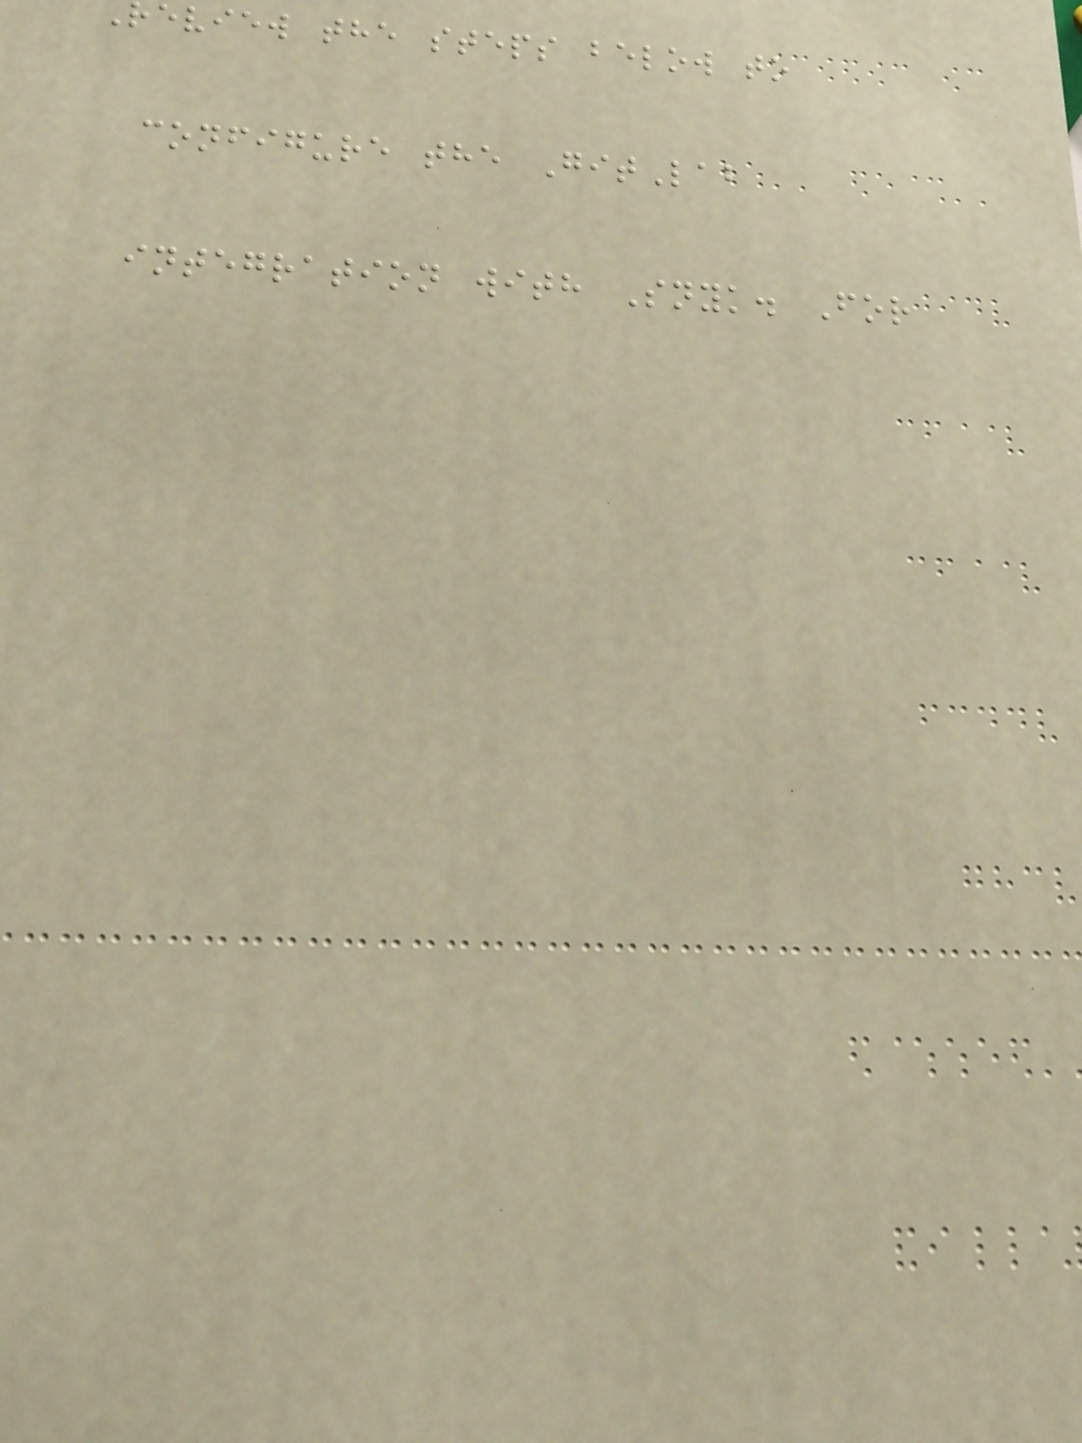eview the steps below to
configure the GitLab
integration with Snyk. For
